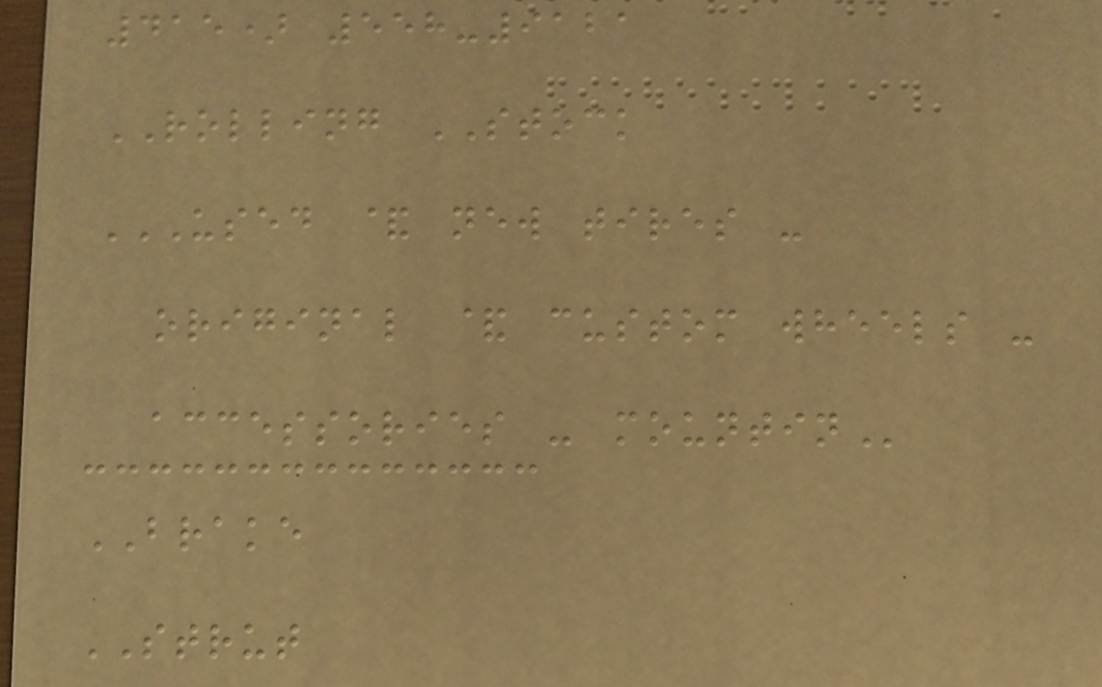415) 558-9121
ROLLING STOCK
USED & NEW TIRES -
ORIGINAL & CUSTOM WHEELS -
ACCESSORIES - MOUNTIN
BRAKE
STRUT
